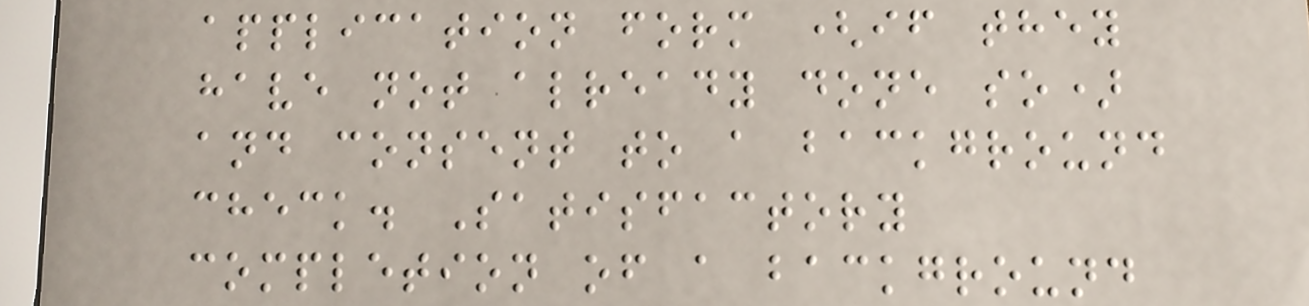application form (if they
have not already done so)
and consent to a background
check. Satisfactory
completion of a background
